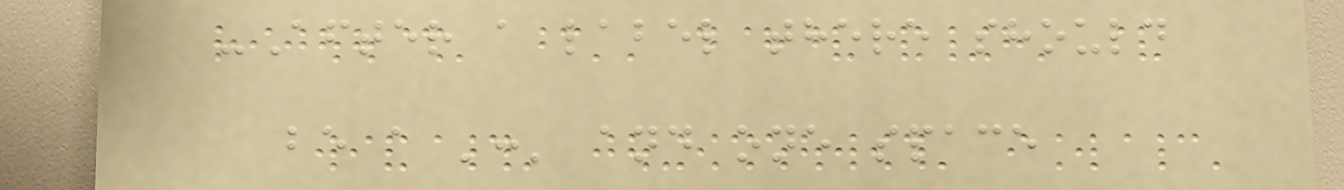-After a label there should
be a ':' and one space
